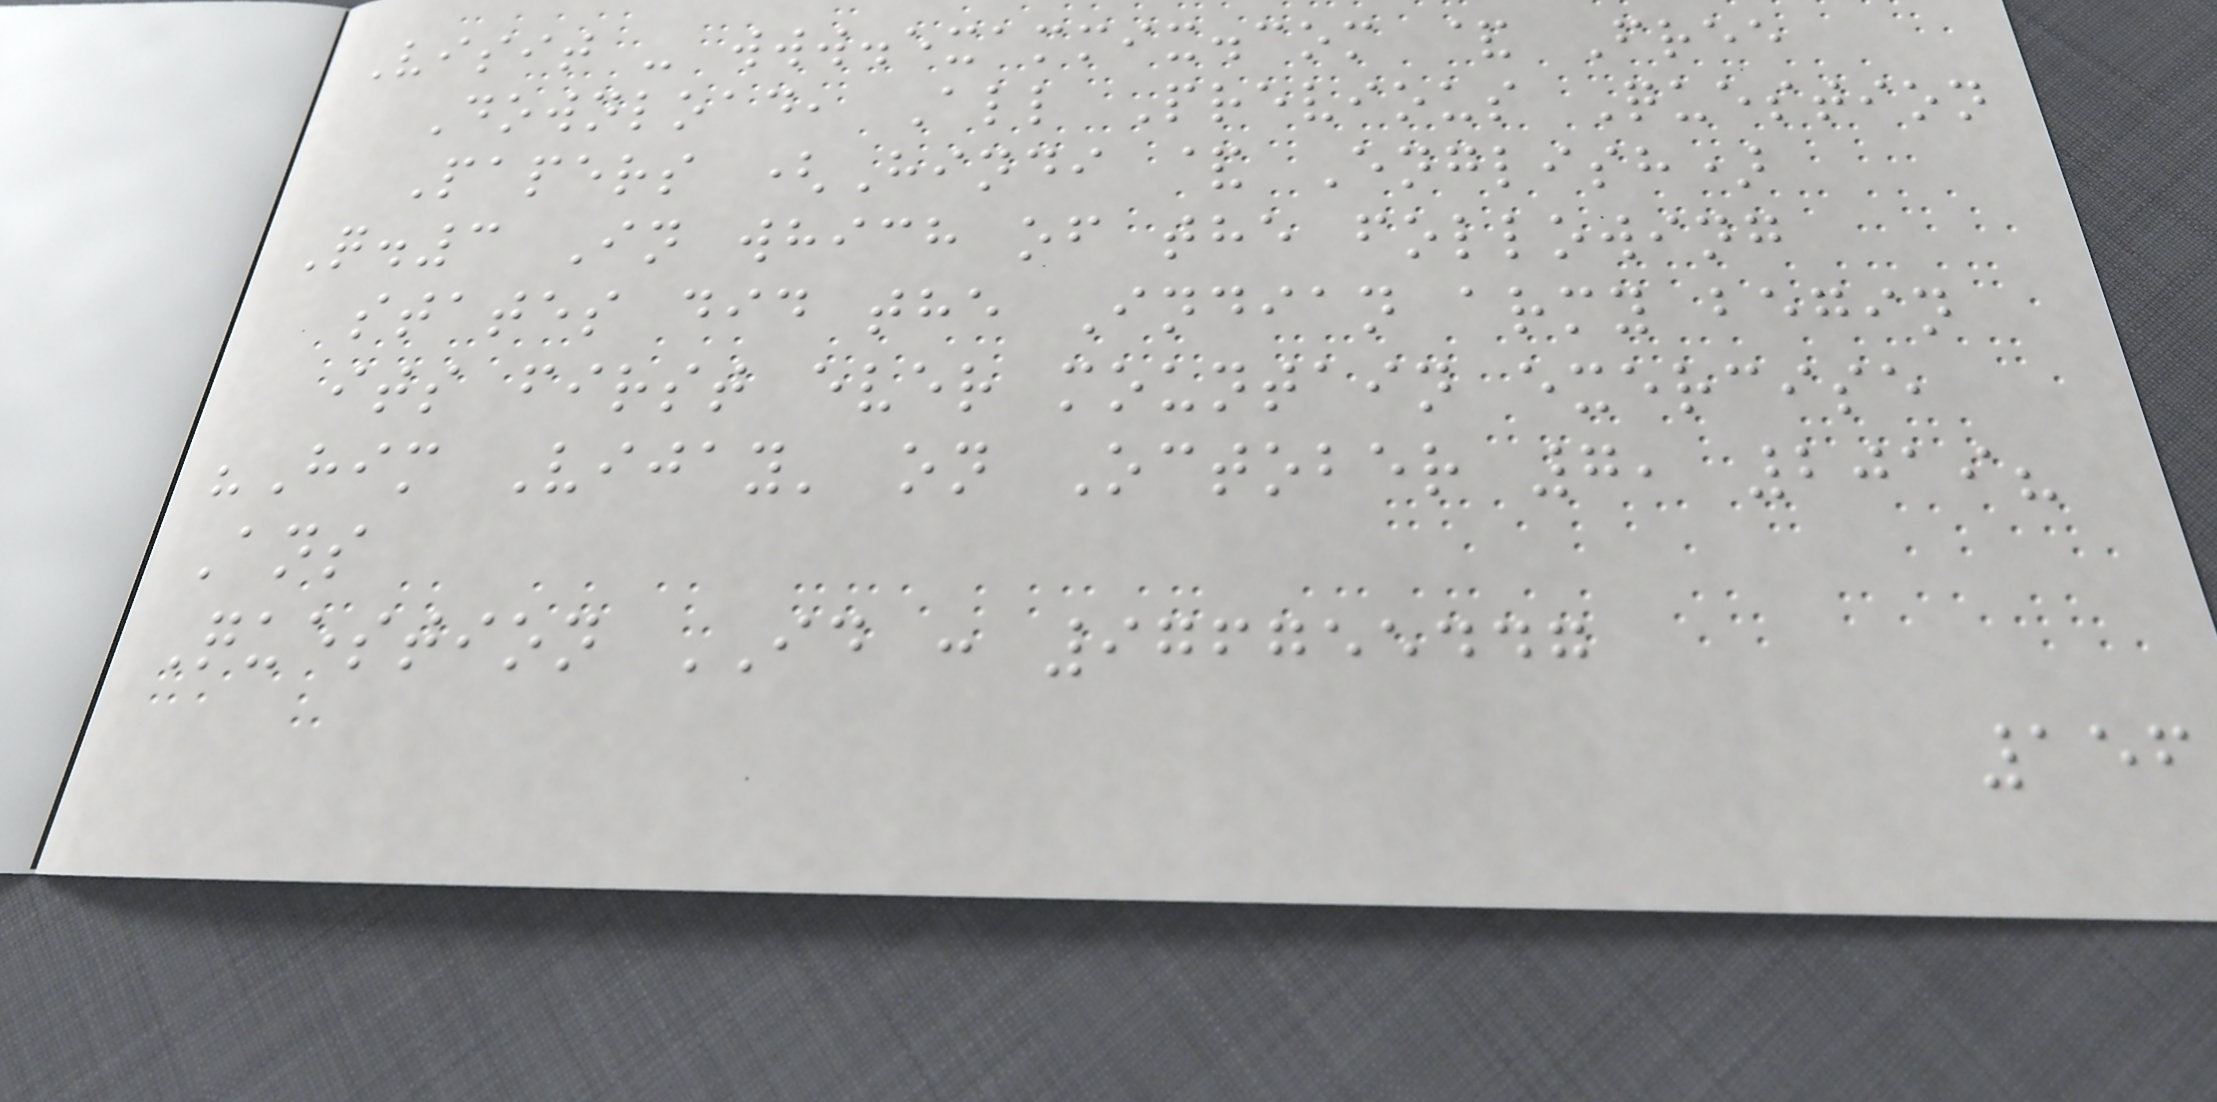Visit - www.exammix.com & Free
Download, All Previous Question
Papers (Hindi & English)
Q.3 In which of the following
states did the Indian army begin
its first ever mountain exercise
"Him Vijay' on October 7, 2019?
Ans
Question ID : 976755447
156
